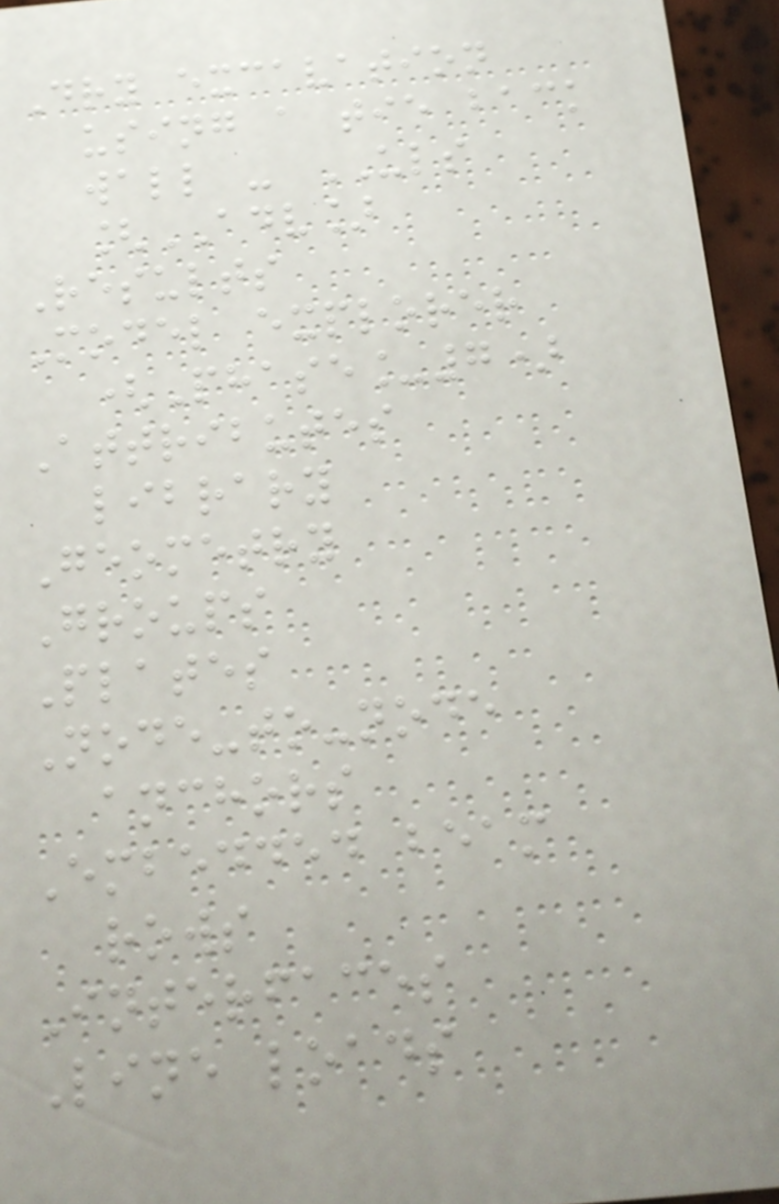Dry excavation
using a tie back
wall - ULS
[ADV]
Results
Model explorer
(Phase_7)
Attributes
library
Geometry
Groups
Plates
Node-to-node
anchors
Embedded beam
rows
Interfaces
Line loads
